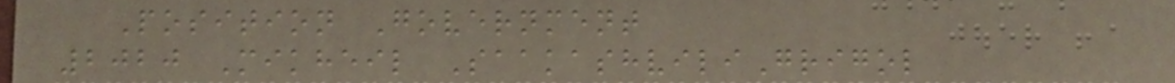Position Government
2020 Mikheil SaakashviliGrigol
